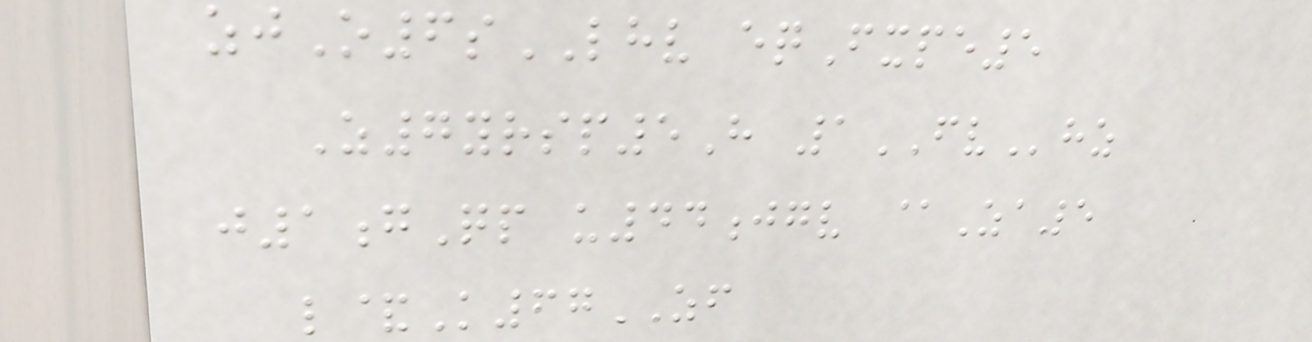zjO6sLHV eqFxpe5
Z7yrsp5H 1FVhz
j1gQp u44jgv @Za5
l&K67ZF
